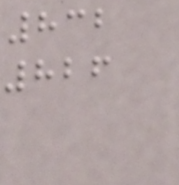832
826
